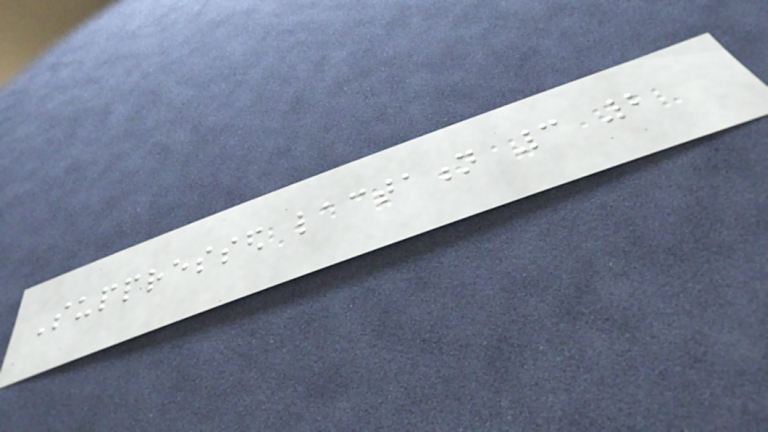Suppressed lactation 3 2
